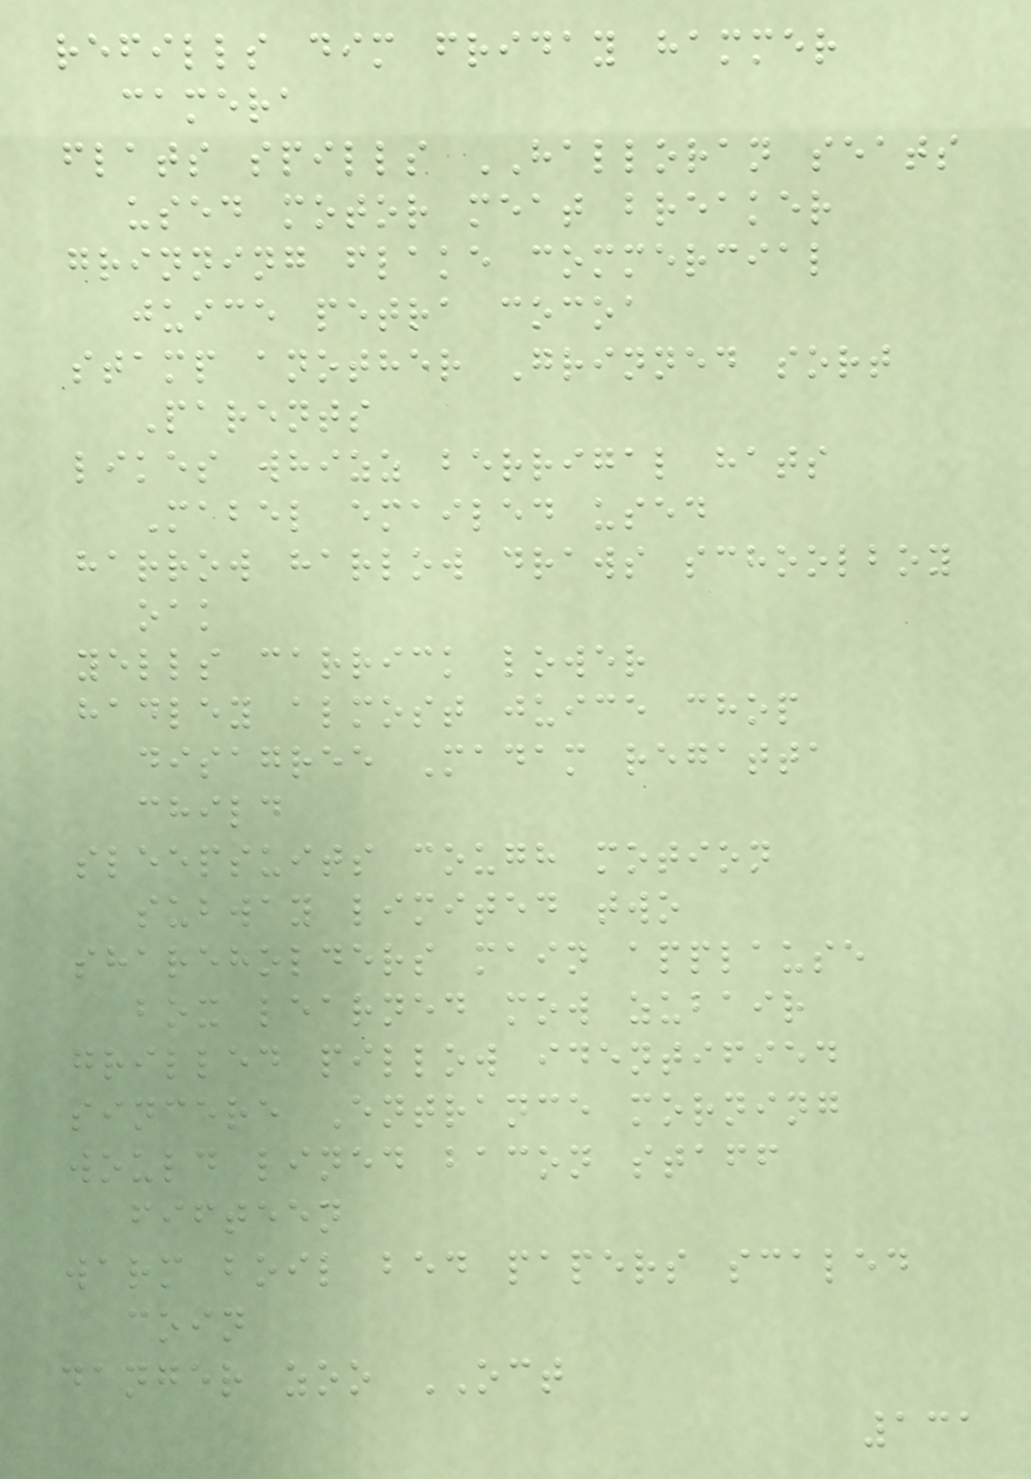refills dim friday hammer
camera
flats spills HALLORAN seats
used motor meat breaker
grinning flake commercial
juice petra cocoa
stamp another Grinned sort
Parents
likes whizz berrigal hats
Mabel emailed used
harrow harlow draws schoolboy
oak
yells carrick lower
hadley almost juice chop
disagree Madam regatta
child
sleepsuits cough motion
subway limited two
shareholders main applause
box learned mow zubair
grilled pillow identified
sincere Entrance morning
would lined bacon staff
fifteen
warm boil bed papers scaled
coin
danger zoo OCT
131
